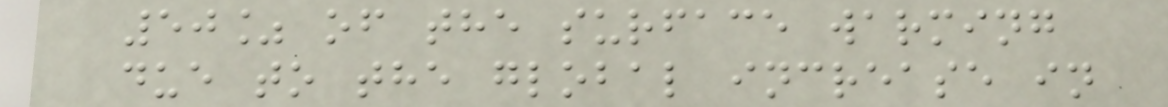50% of the surface warming
due to the global increase in
